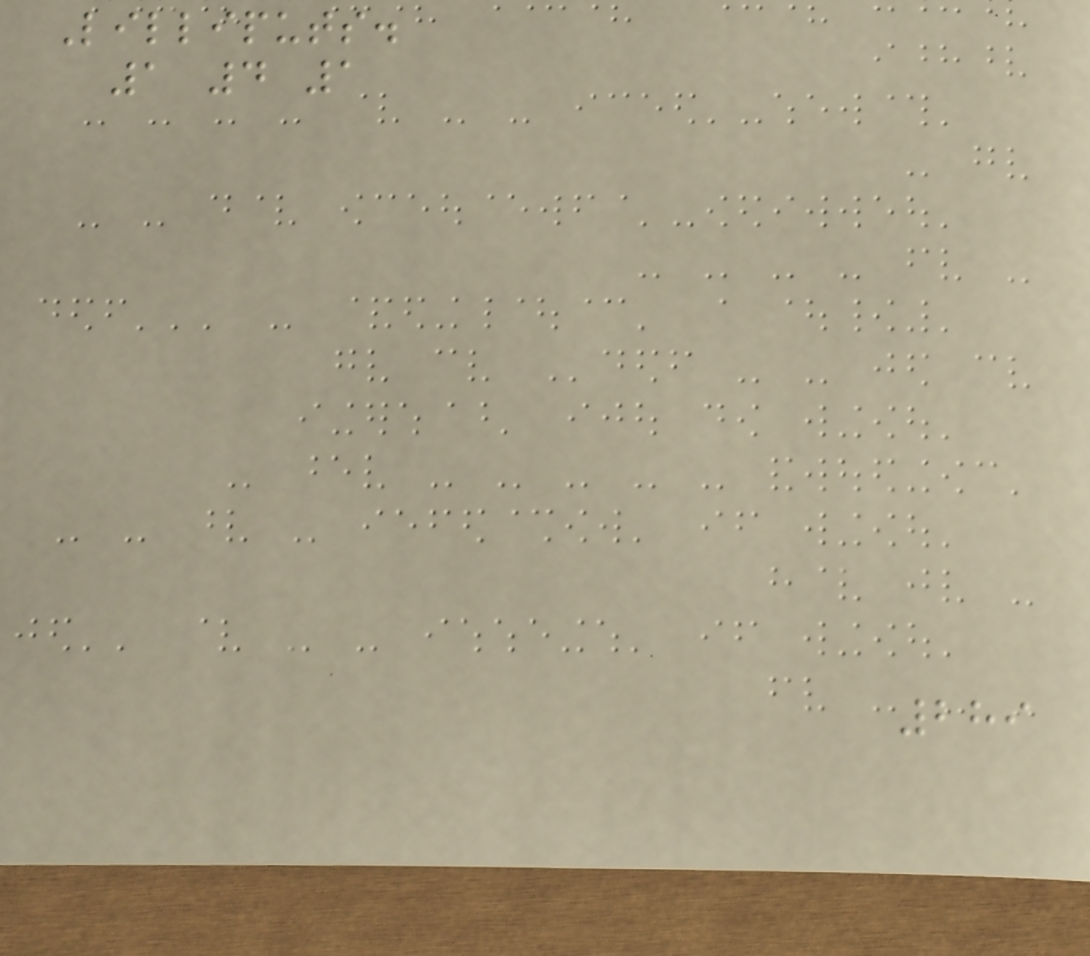Lilliputs.
1 4 1
289
